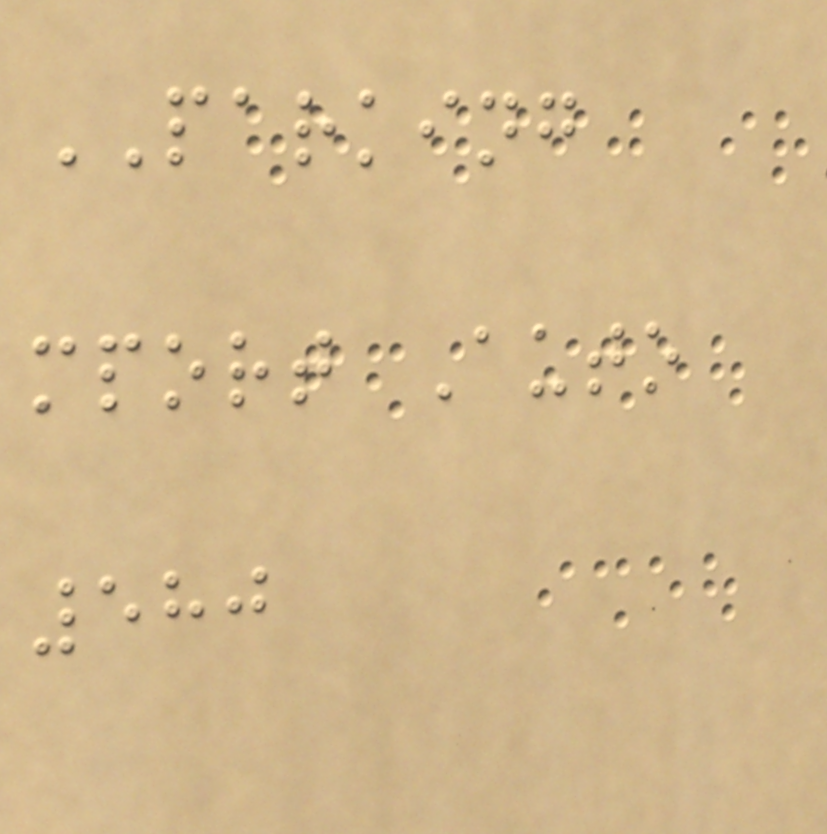PARKING
mport Auto
580
